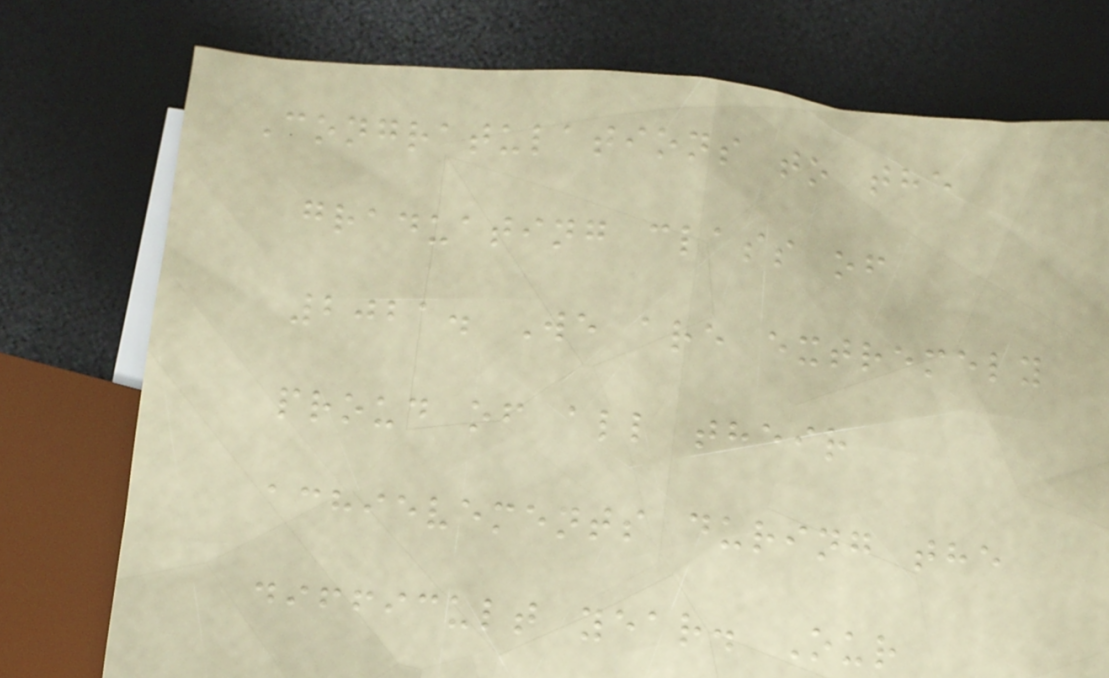Congratulations to the
graduating class of
2021. We are extremely
proud of all their
achievements during the
difficult year. Our
